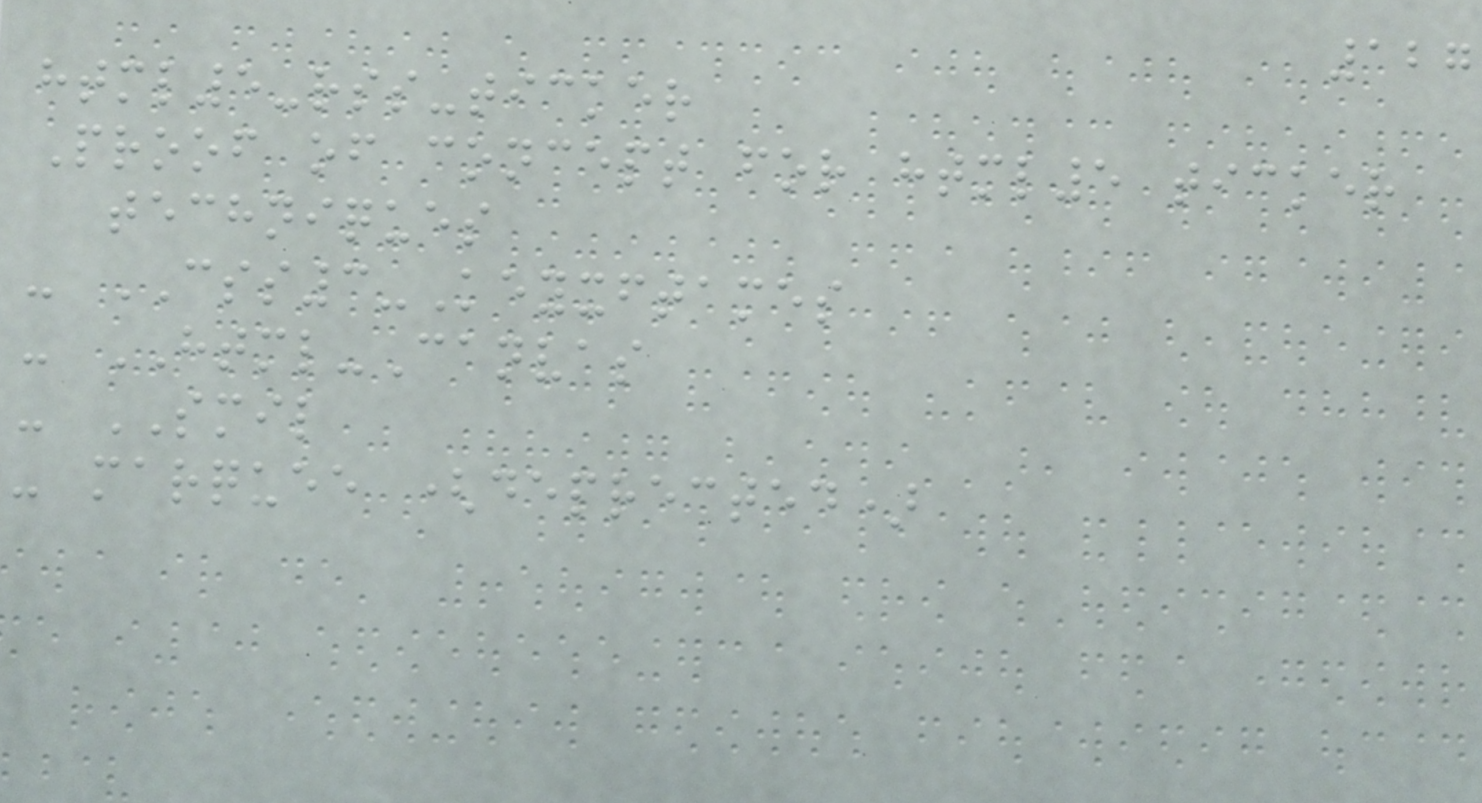127
html5-rss-ticker
Proof of concept for html5 ticker
techniques
- CSS3-Keyxftames
- HTML-Canvas
- SMIL
- marquee (deprected)
